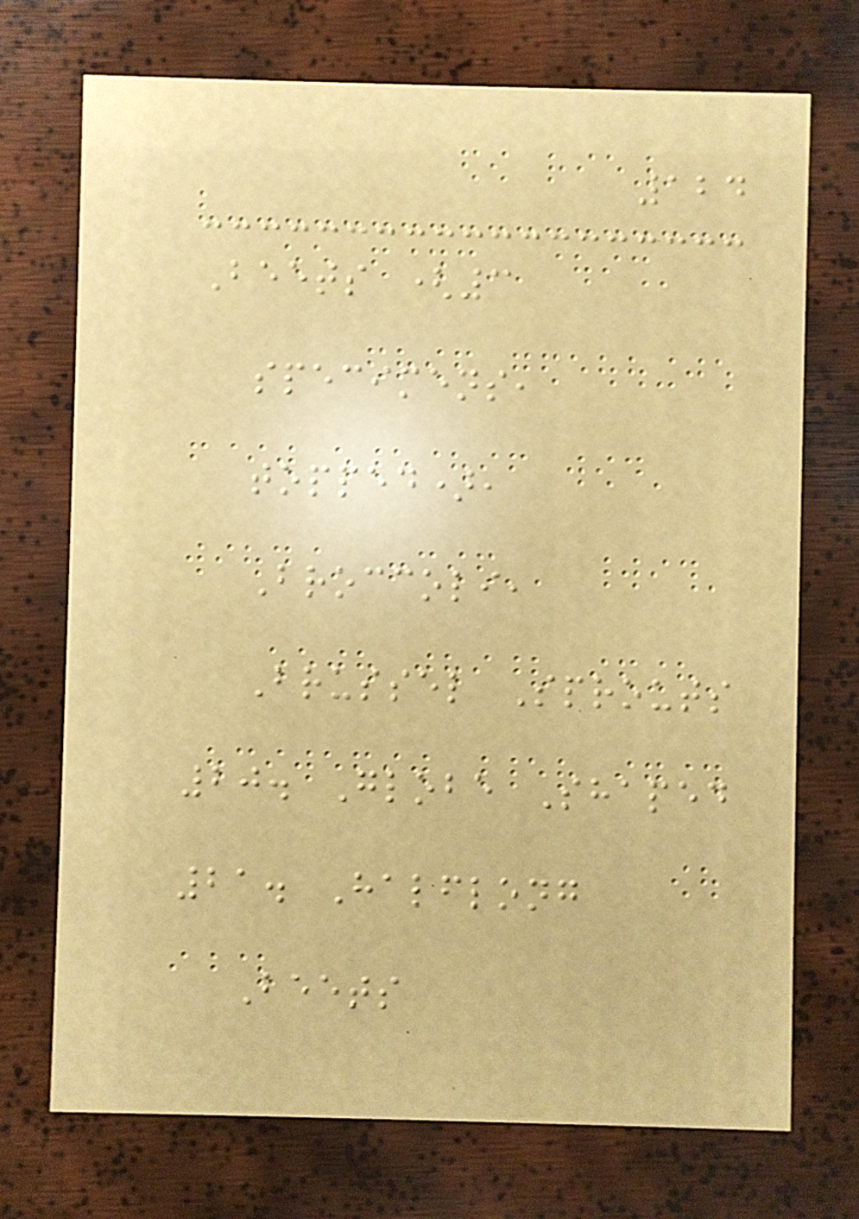124
Beets (3
specimens,
topped),
Broccoli,
Brussel Sprouts
20. Globe Shaped
21. Halflong
Beets
